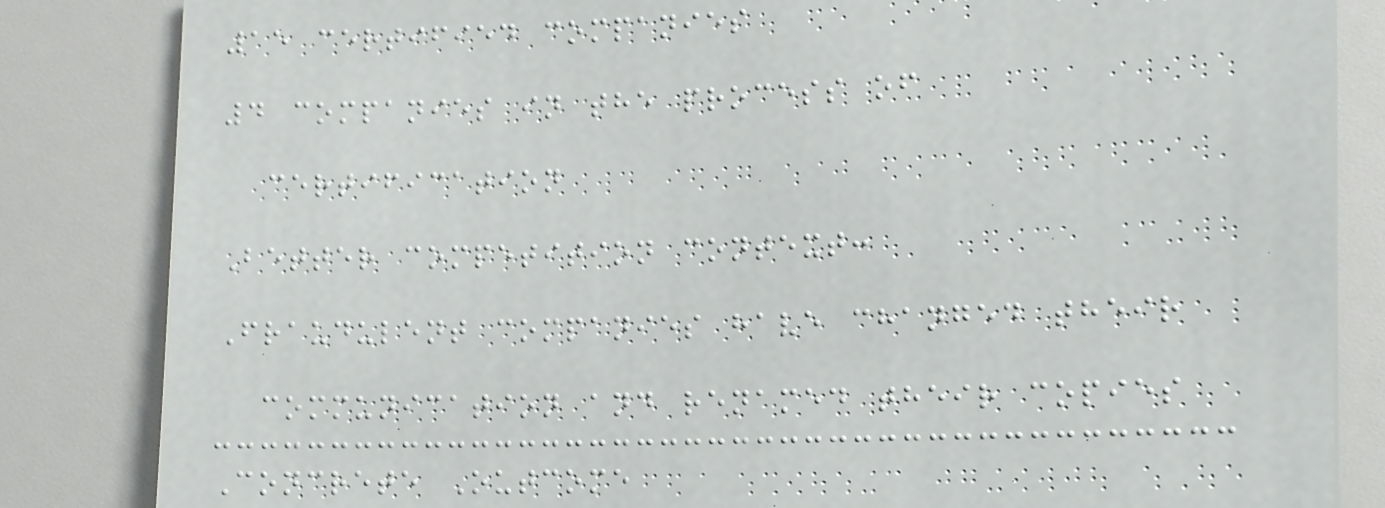15 certified companies
4 companies in the process of
certification
Better competition context:
Fraudulent companies have changed their
communication and renamed their copies
Concrete Outcome
